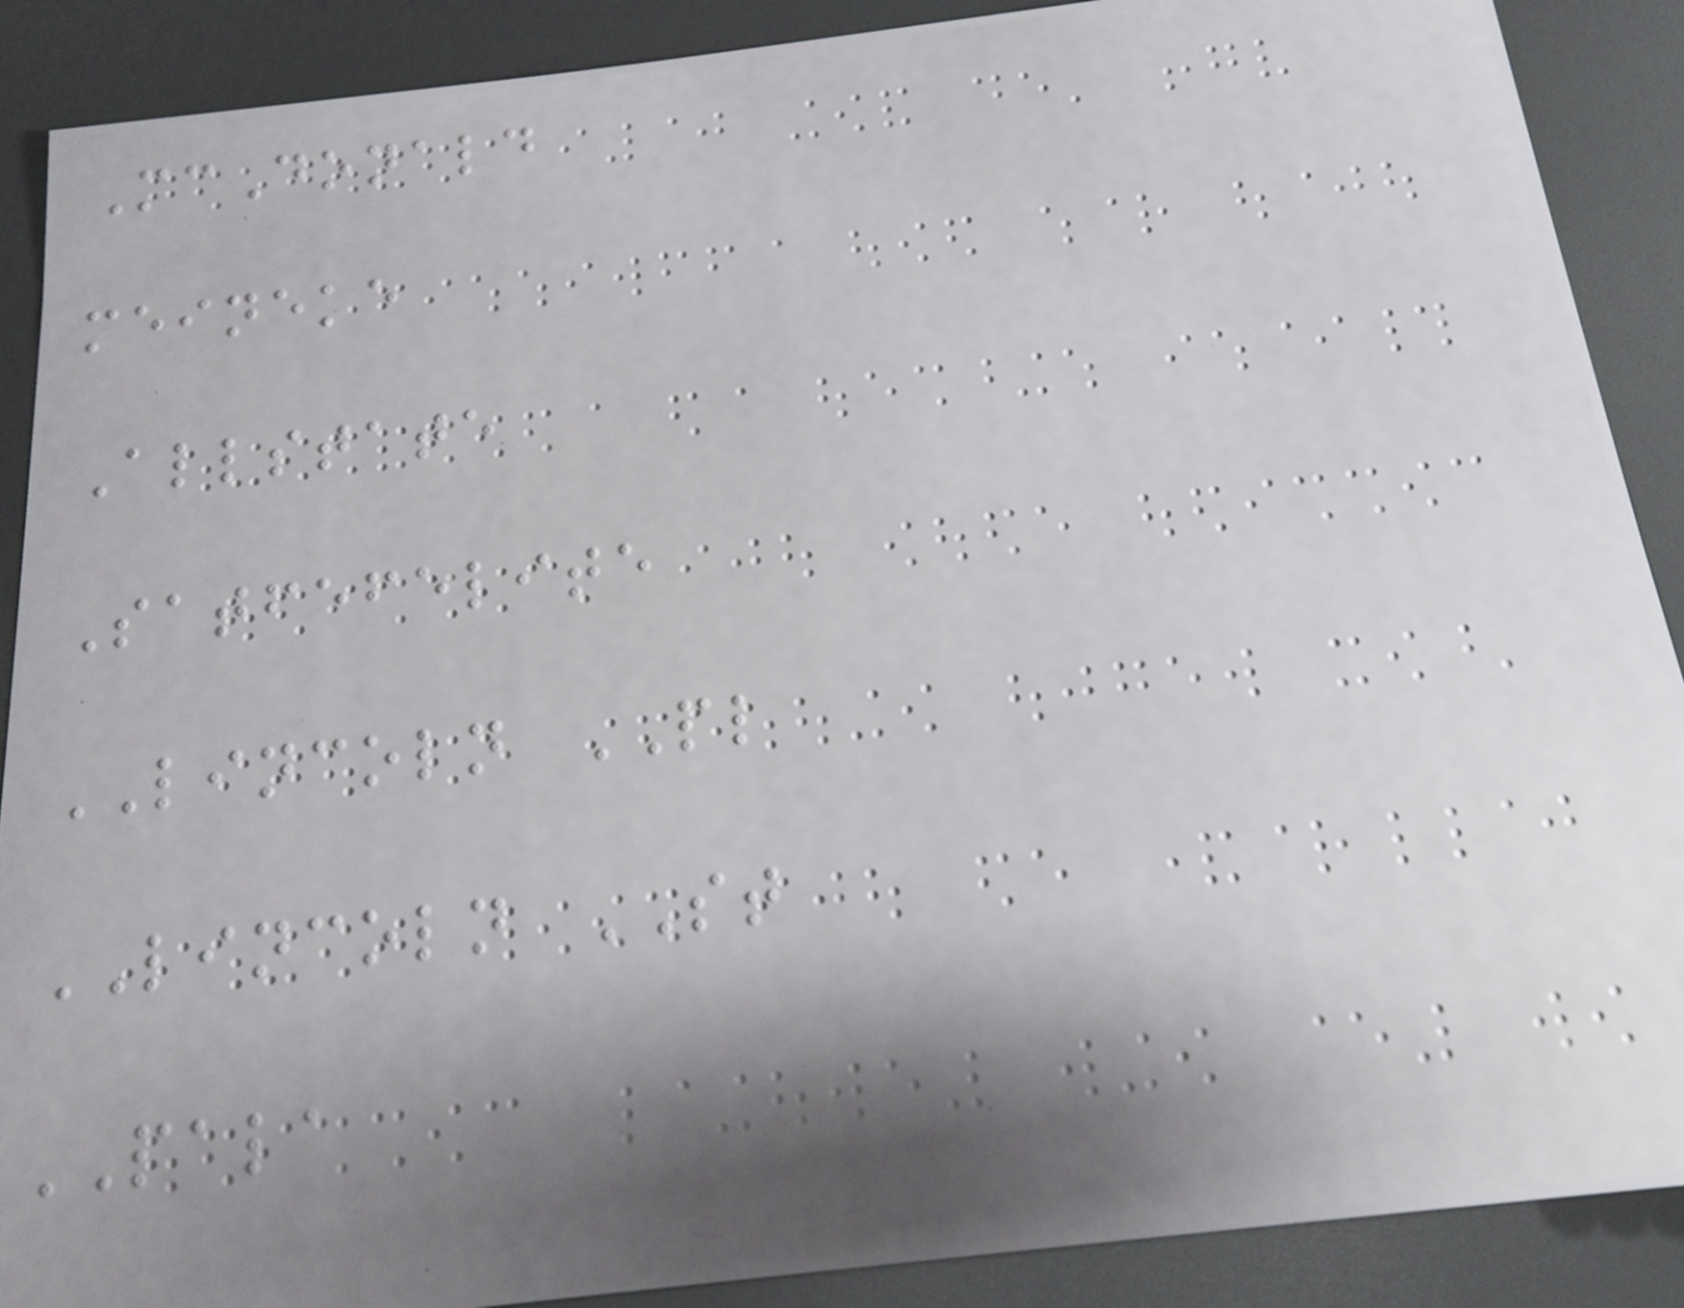McDonald
meineke
Allstate
Satfefelite
LINCOLN PL
LINCOLN ST
PALA
